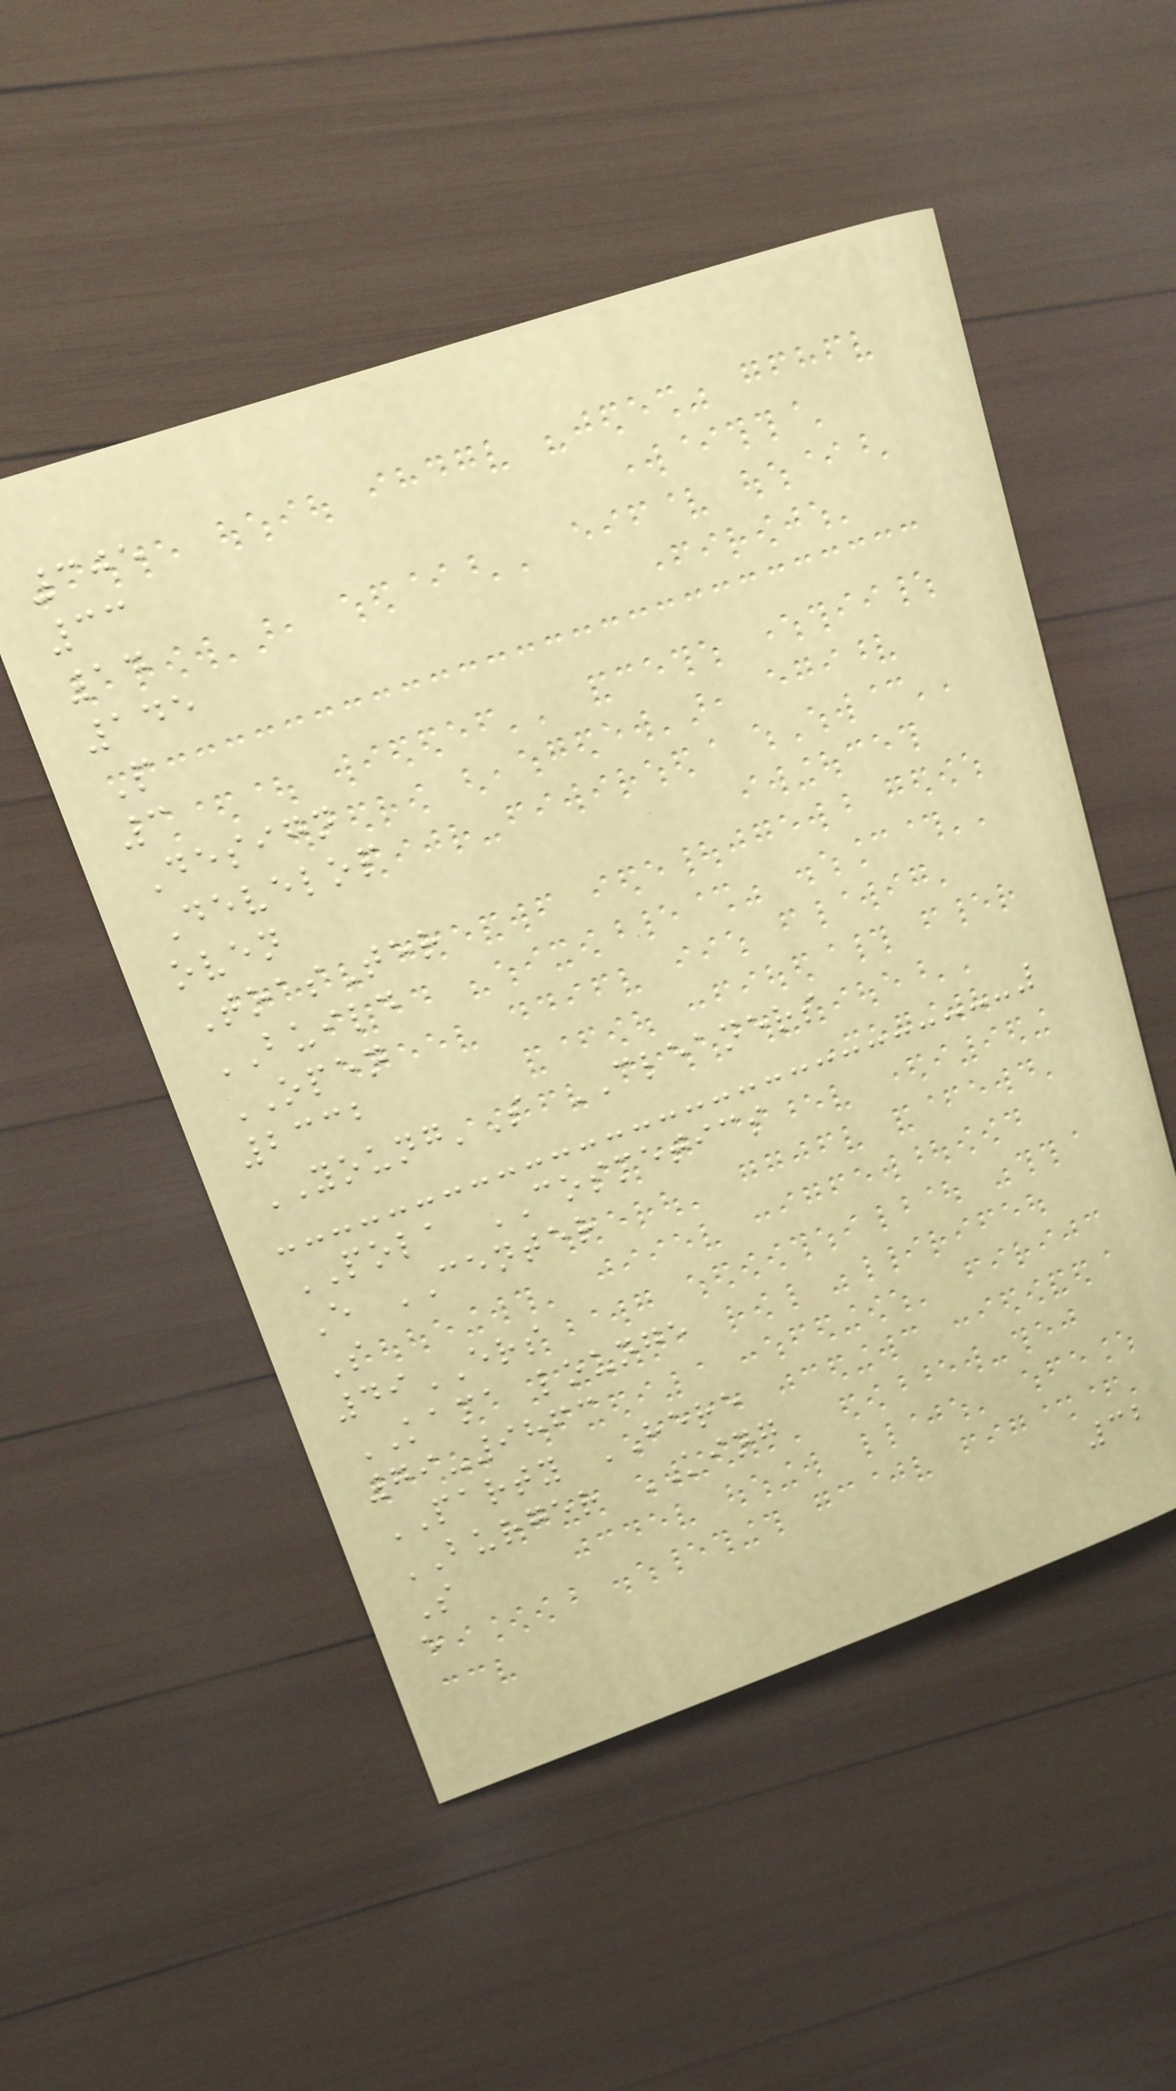305
33
14
145
P
3
Design
Develop
oven
ToasTer
BUILD
OPEN
2332
YOUNG'S CLEANERS
POLA COSMETICS
E CENTER
S
49ERS
KAMA lounge
79-9863
PARTY HERE
BURGER KING
S
e
32
